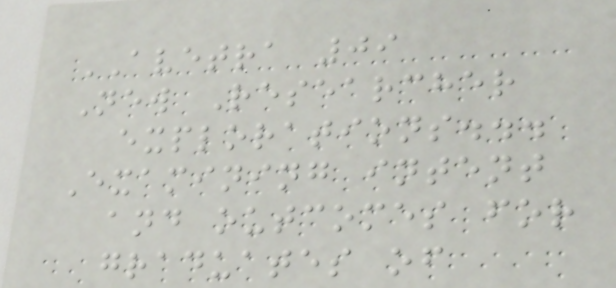AVETRA 09
New Researcher
explorations...
Examining intent
and outcomes for
graduates of
